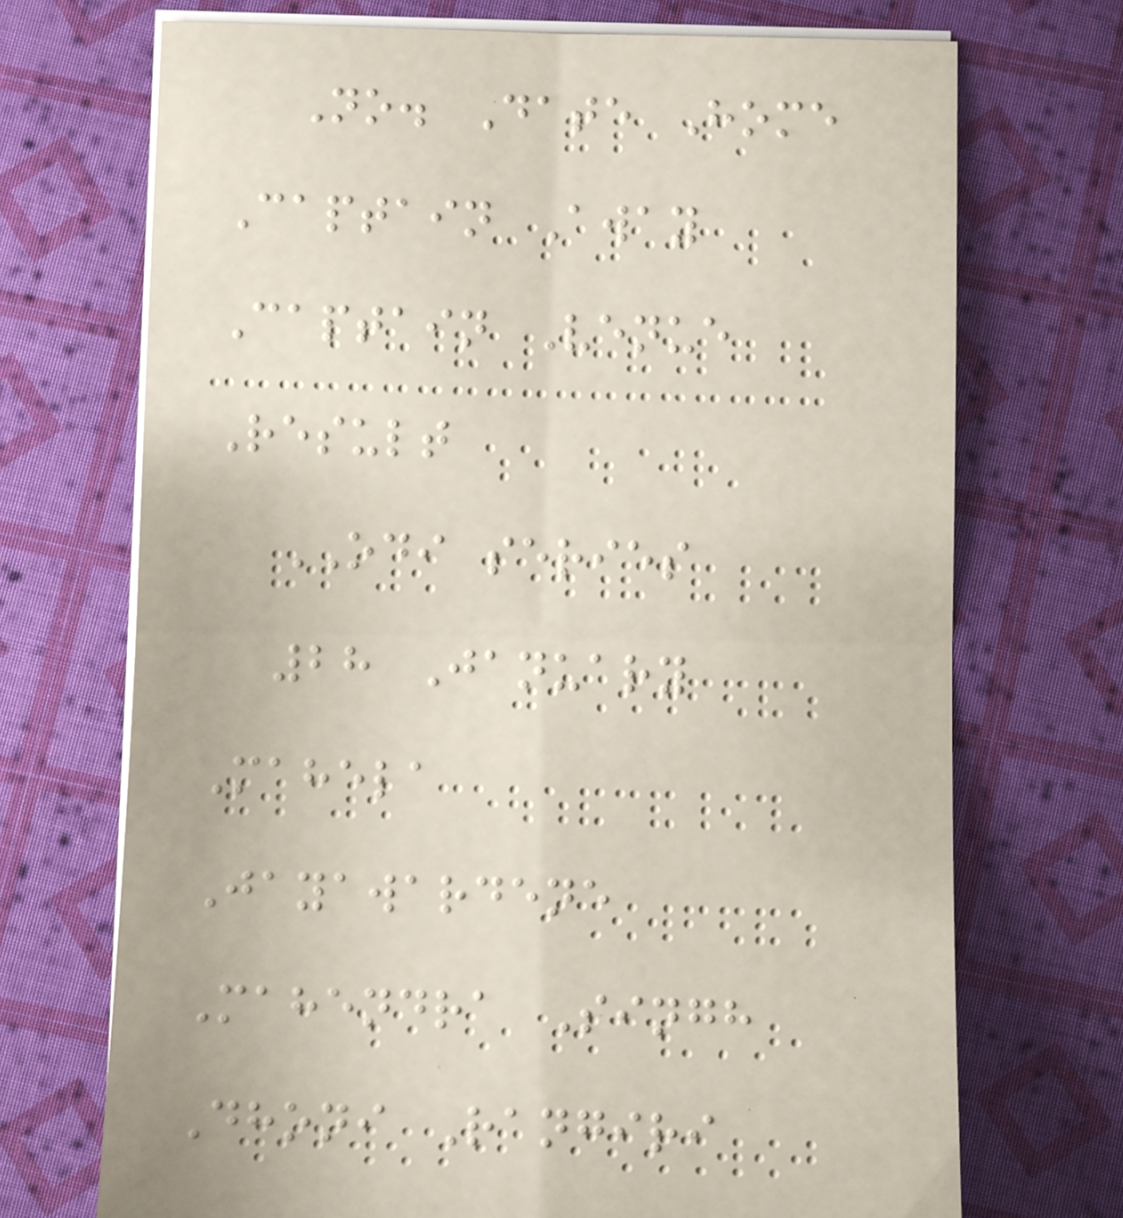No. Date Home
Captain Away
Captain Venue
Result
ODI series
28 January
Mahela
Jayawardene
Mahendra Singh
Dhoni Rangiri
